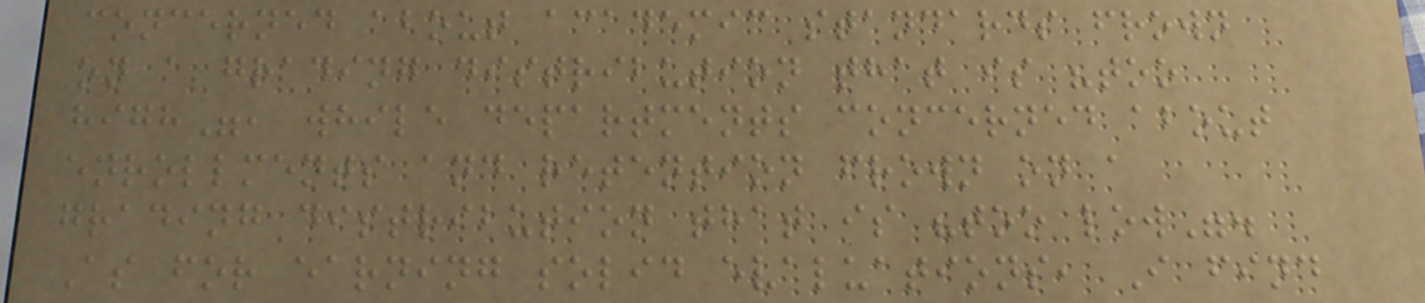concerned about academic standards frown
on a grading distribution that is "too
high", while departments concerned about
enrollments and retention frown on a
grading distribution that is "too low".
As for earning solid evaluations, I find
